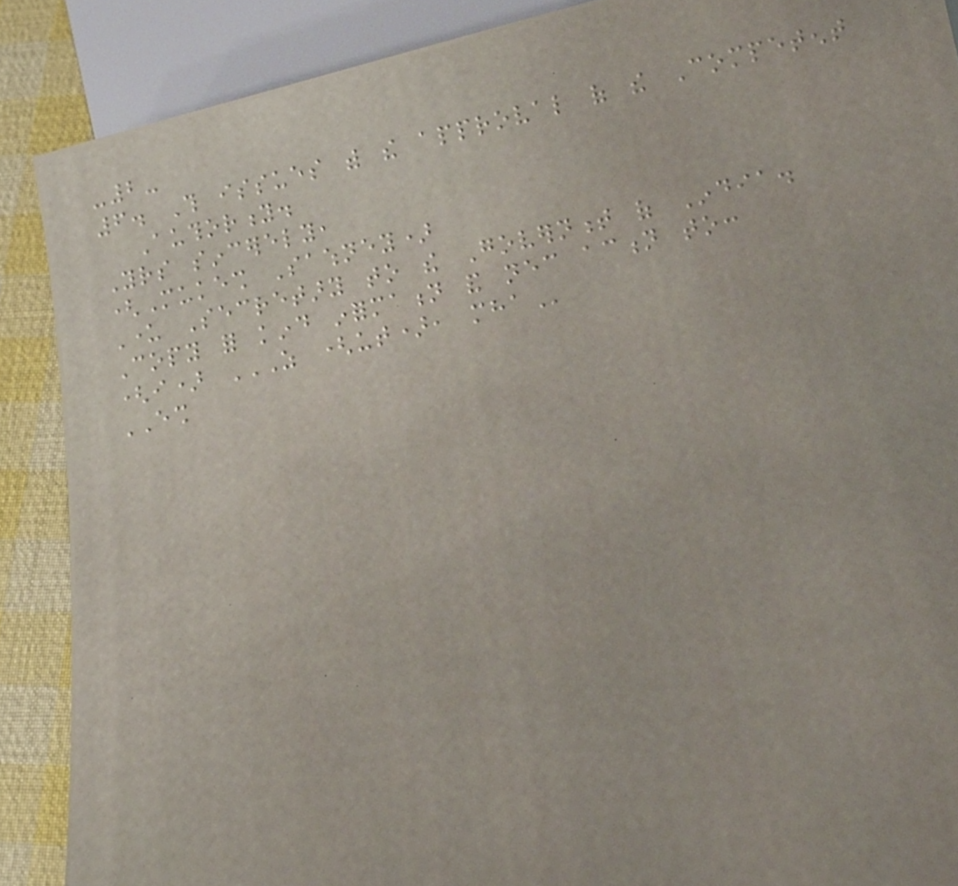-2-
6. This issues with the approval of the Competent
Authority.
Yours sincerely,
(Mukesh Sawhney)
Under Secretary to the Government of India.
Copy for kind information and necessary action to:
(i) AS (UT), MHA
ESH
